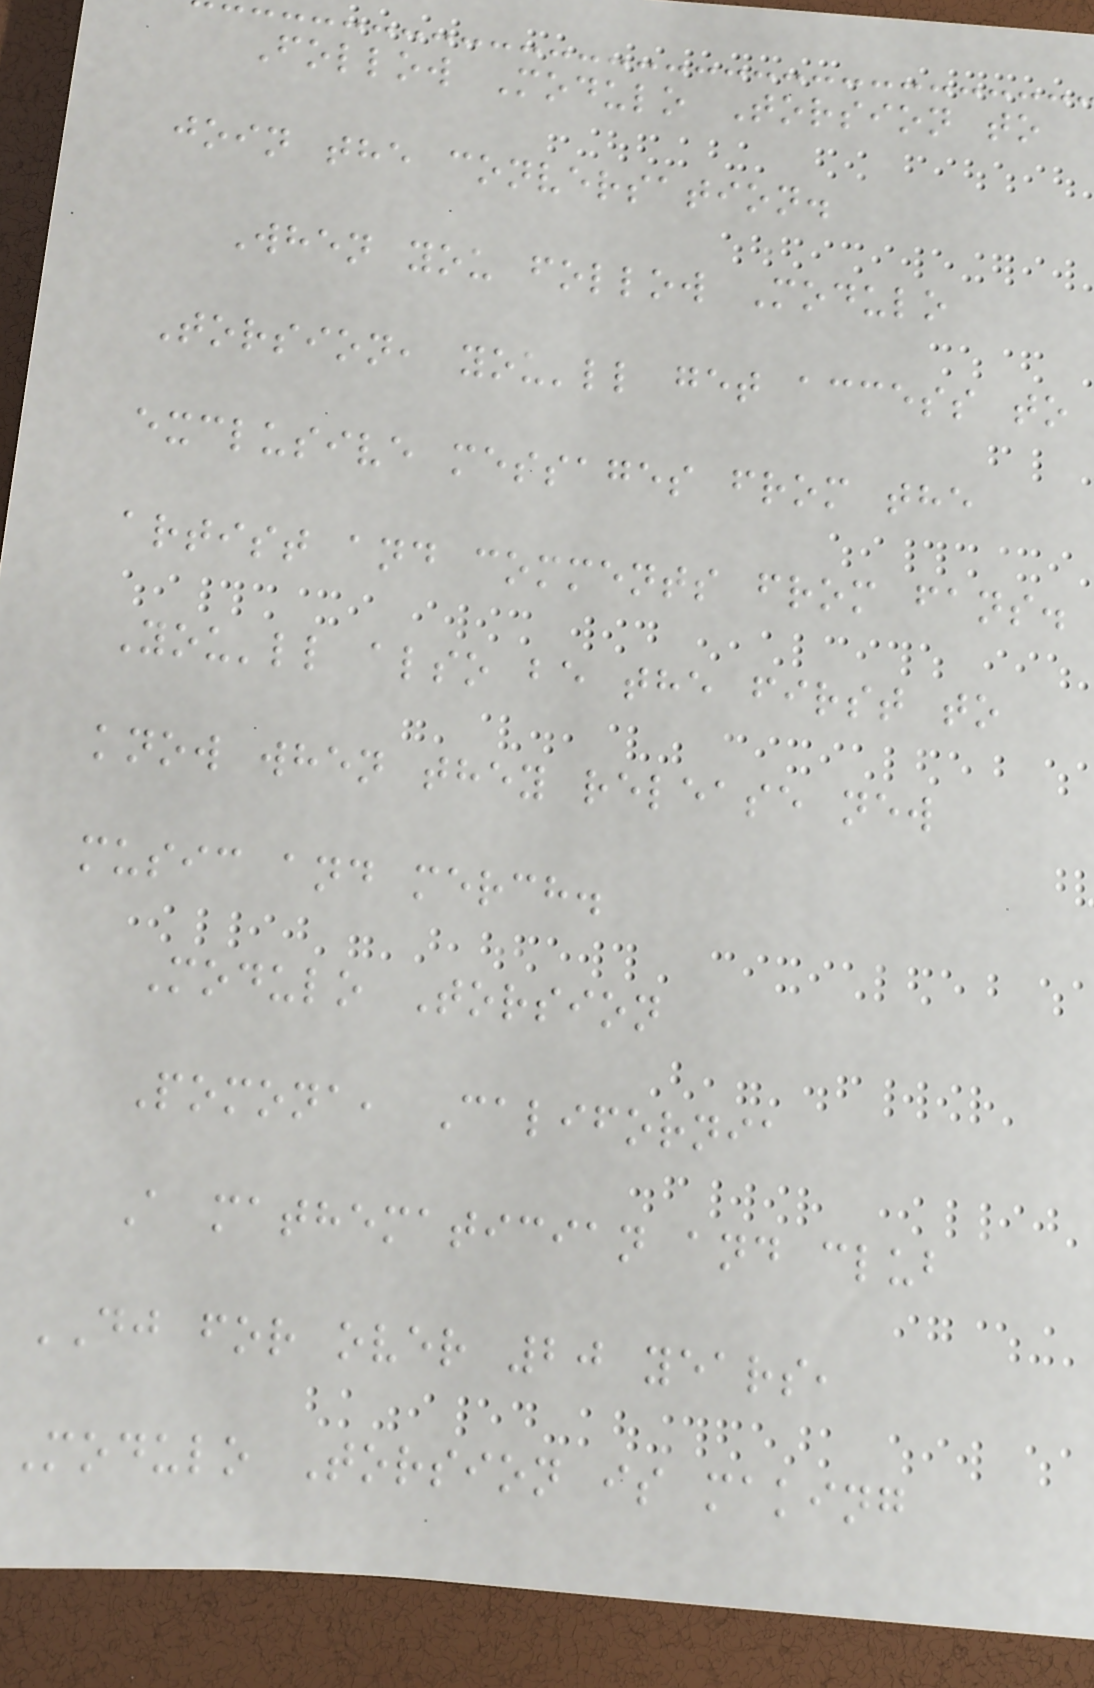Follow Modulo Torsion to
join the conversation.
When you follow Modulo
Torsion, you'll get access to
exclusive messages from the
artist and comments from fans.
You'll also be the first to
know when they release new
music and merch.
Modulo Torsion
Pomona, California
A mathematician and club
DJ for over 20 years,
Modulo Torsion is making
